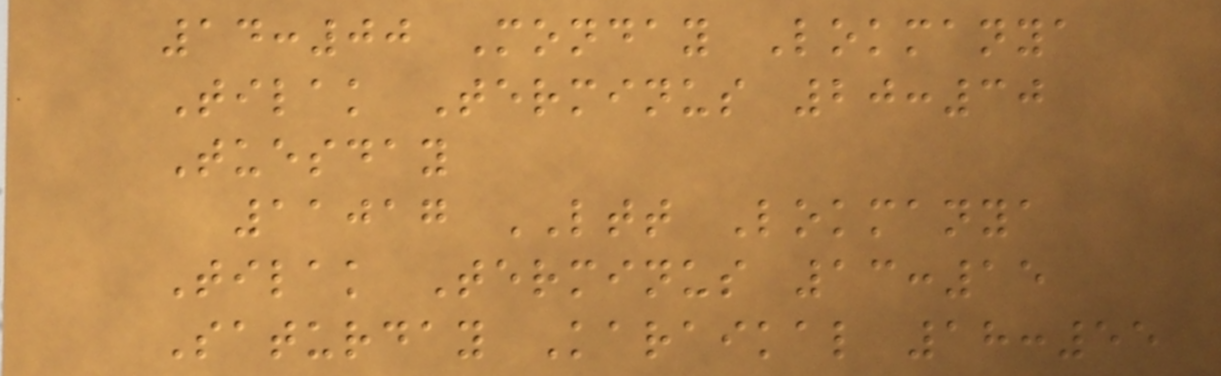14:00 Monday Lokmanya
Tilak Terminus 20:30
Tuesday
11017 LTT Lokmanya
Tilak Terminus 13:15
Saturday Karaikal 18:55
